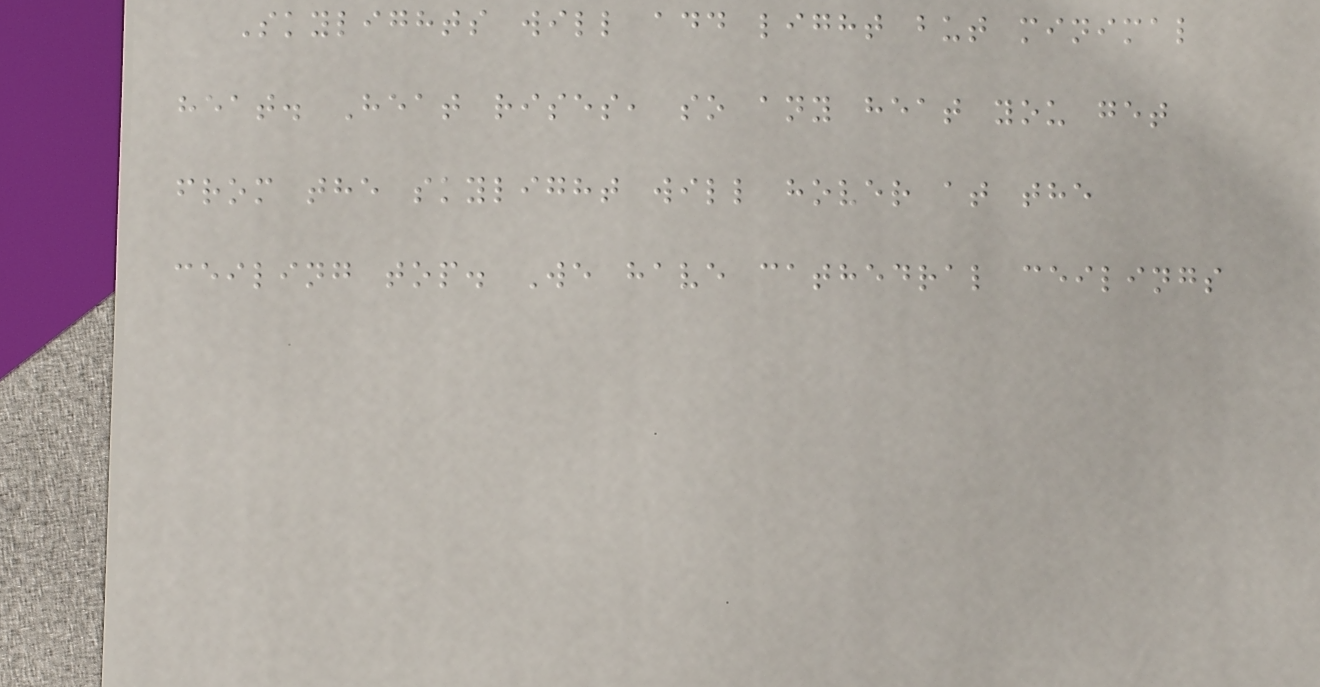Skylights will add light but minimal
heat. Heat rises, so any heat you get
from the skylight will hover at the
ceiling top. We have cathedral ceilings
